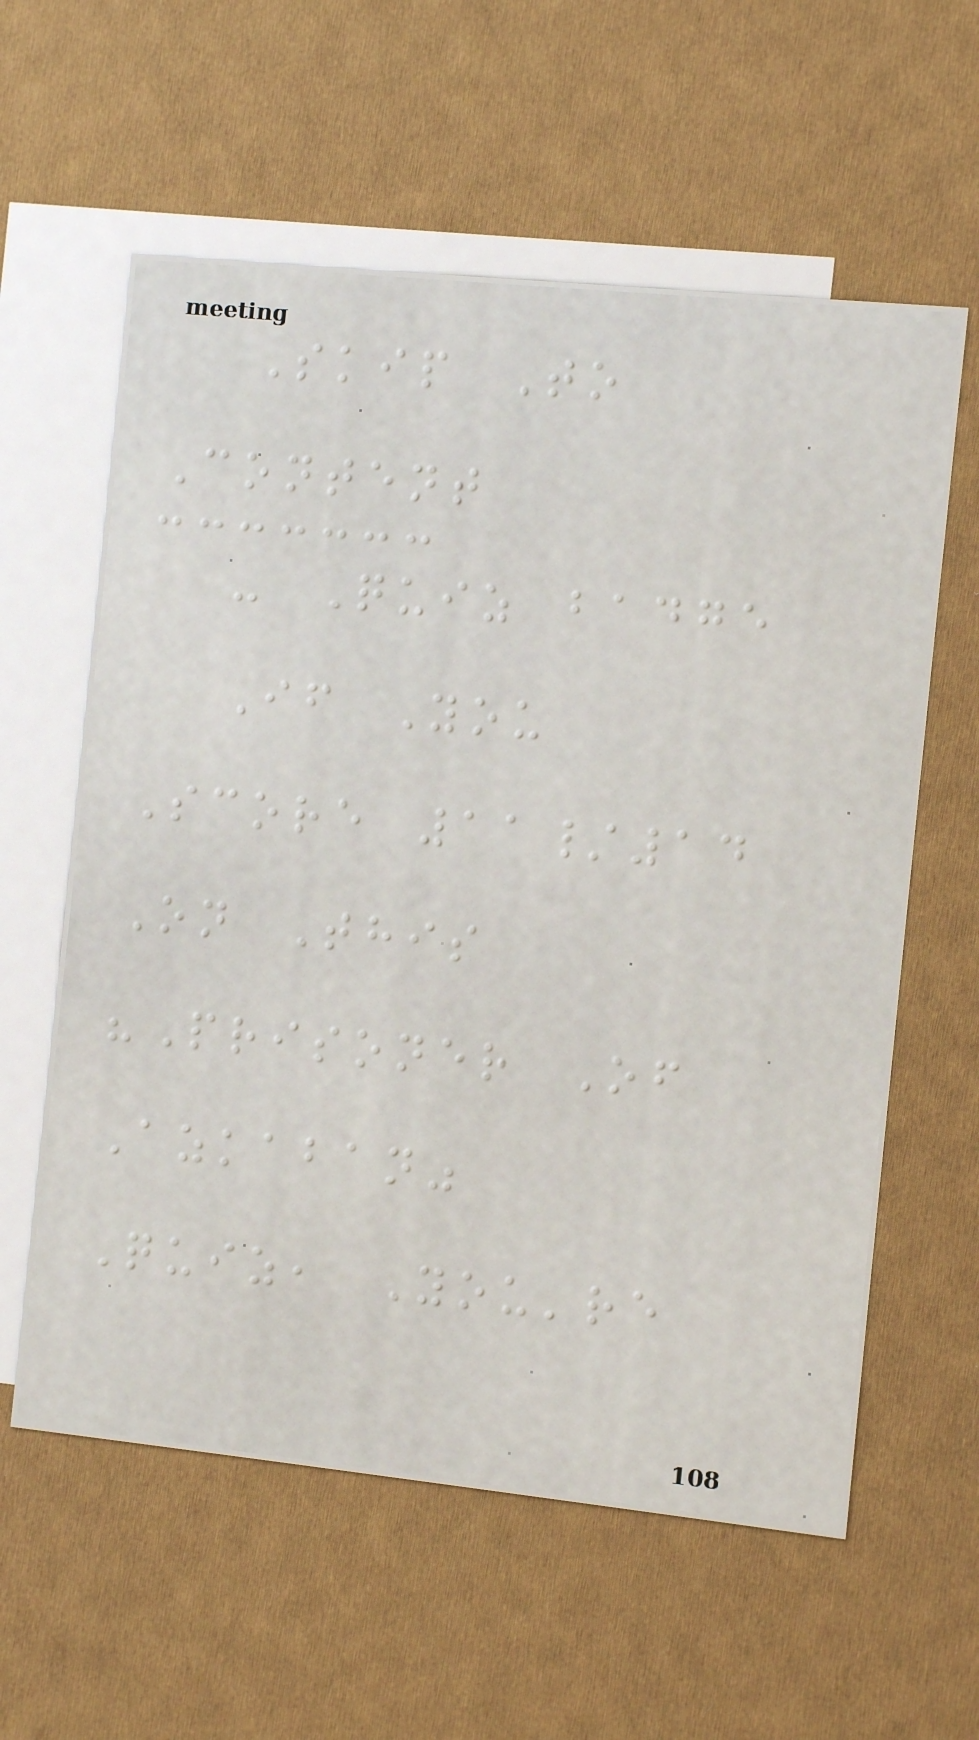Skip To
Content
- Quiz badge
If You
Score 11/14
On This
"Prisoner Of
Azkaban"
Quiz, You're
